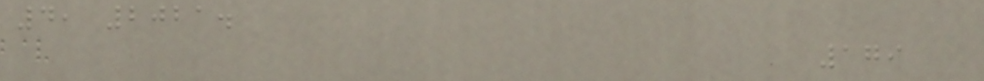4, 2021.
179
